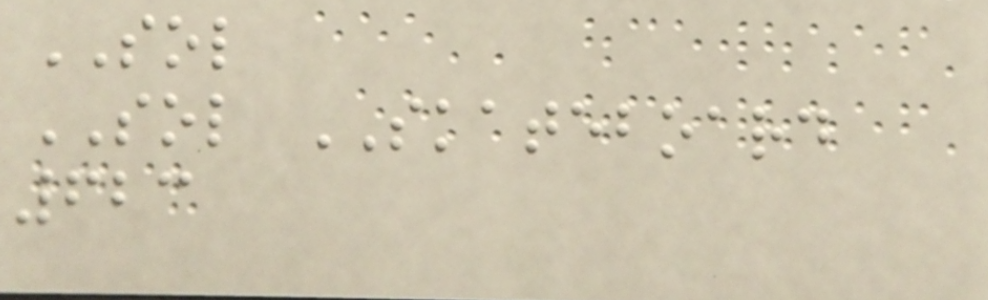SOL
SOL SKATEBOARD
623
